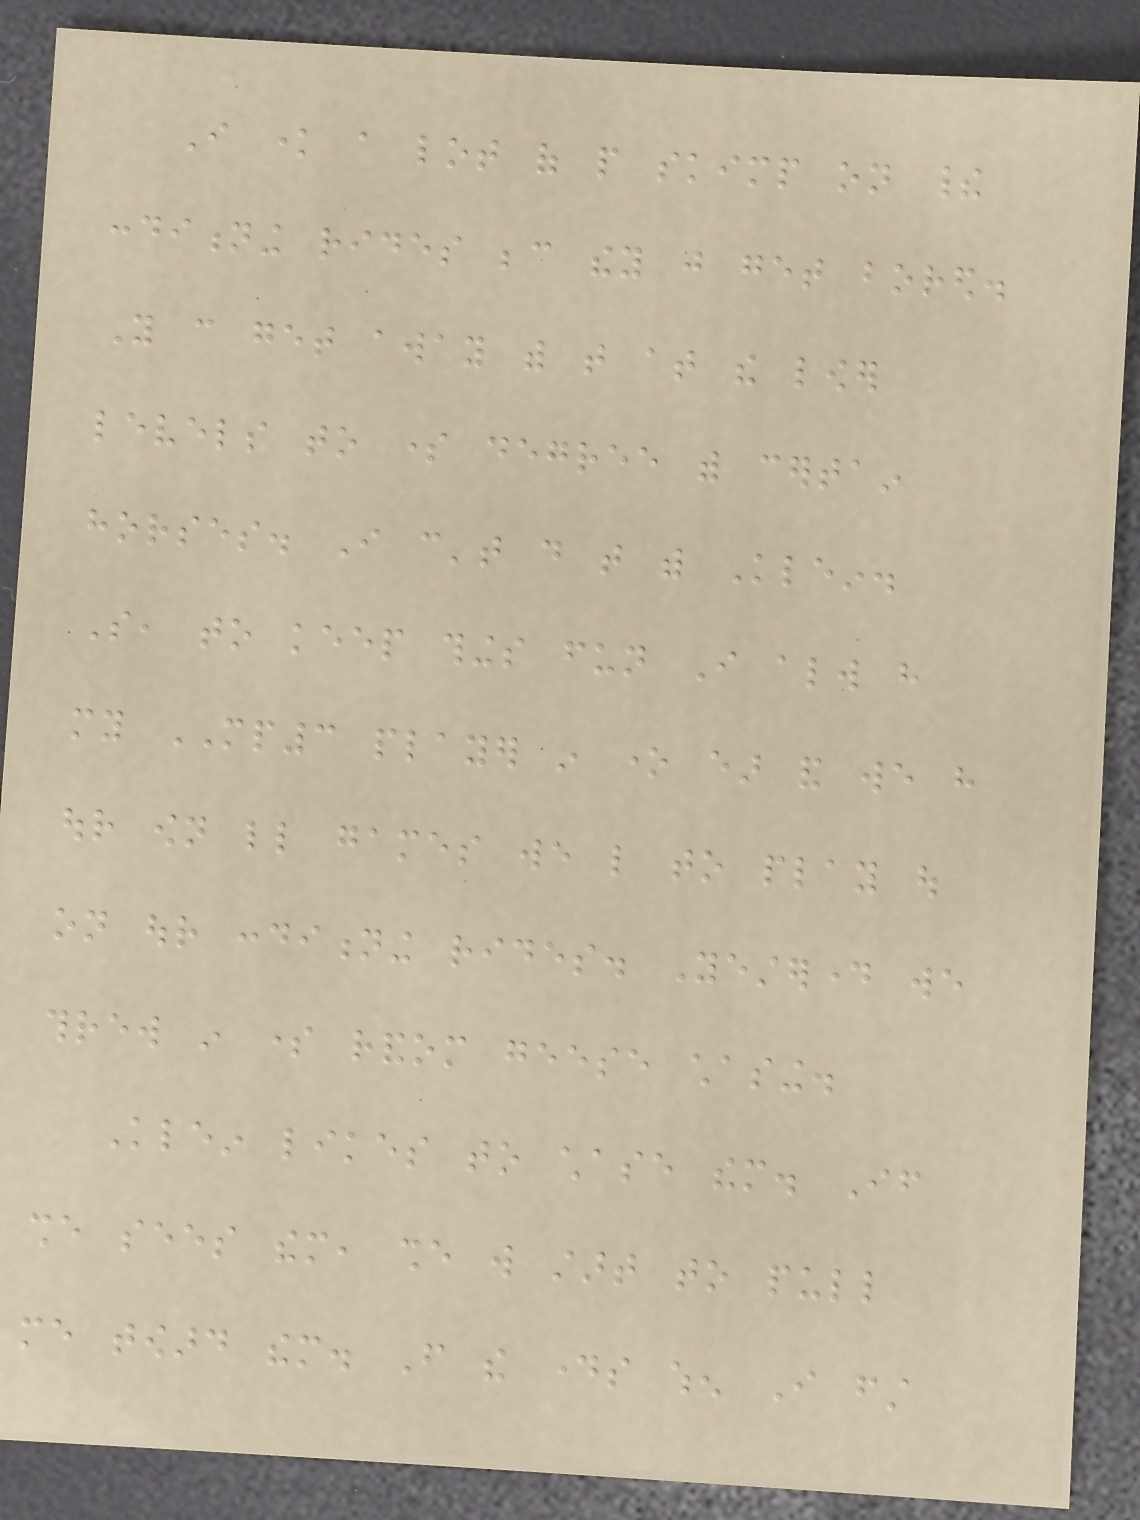I know a lot of people skimp on their
conditioning rides because they just get bored.
You can get away with that at the lower
levels to some degree with certain
horses. I can't do that with Klein.
So, to keep things fun I always have
my MP3 player in one ear and we have
our own little games we like to play out
on our conditioning rides. Yesterday we
threw in some random geese chasing.
Klein likes to chase them. If
she sees them, she will start to pull
me toward them. From the days when I first
